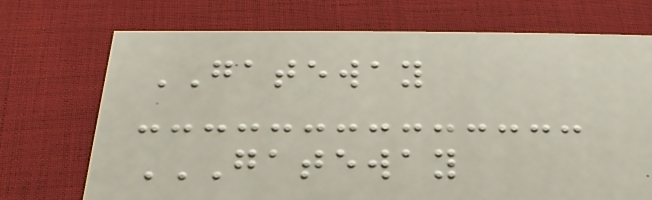GATEWAY
GATEWAY
